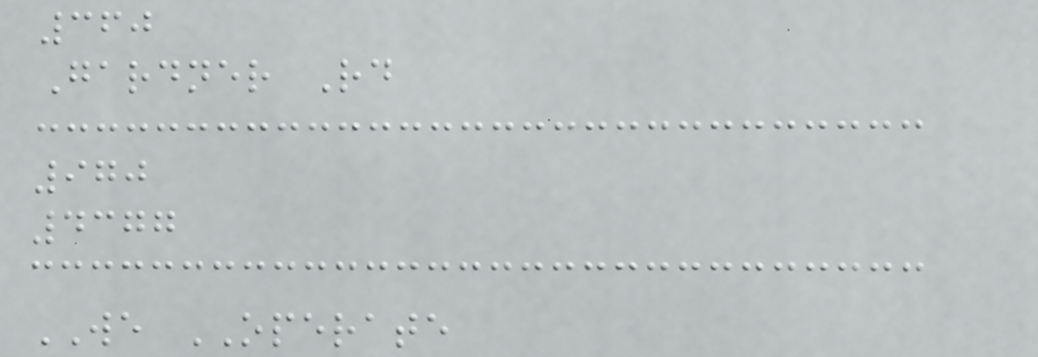360
Gardner Rd
970
4377
WE OPERATE
